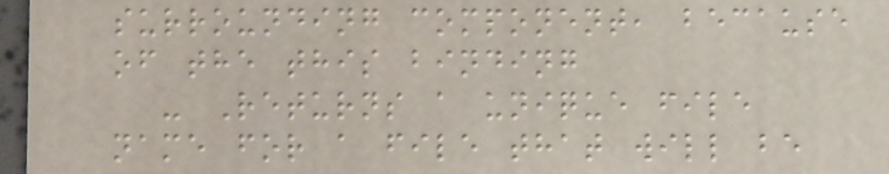surrounding component, because
of the this binding
- Returns a unique file
name for a file that will be
